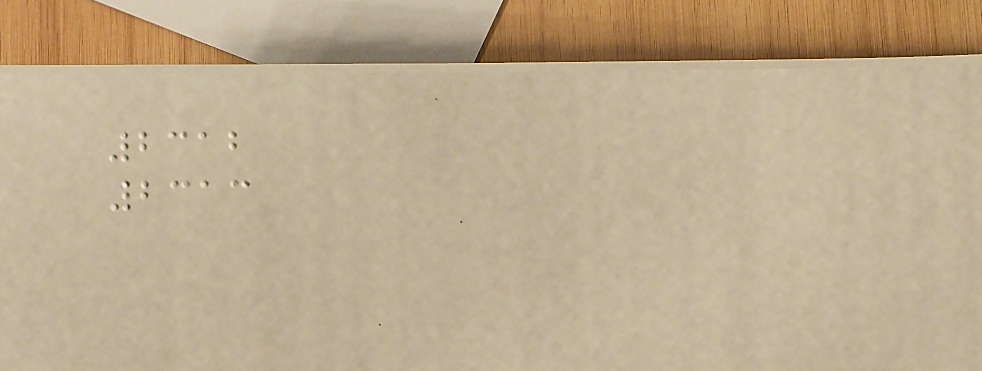2312
2313
